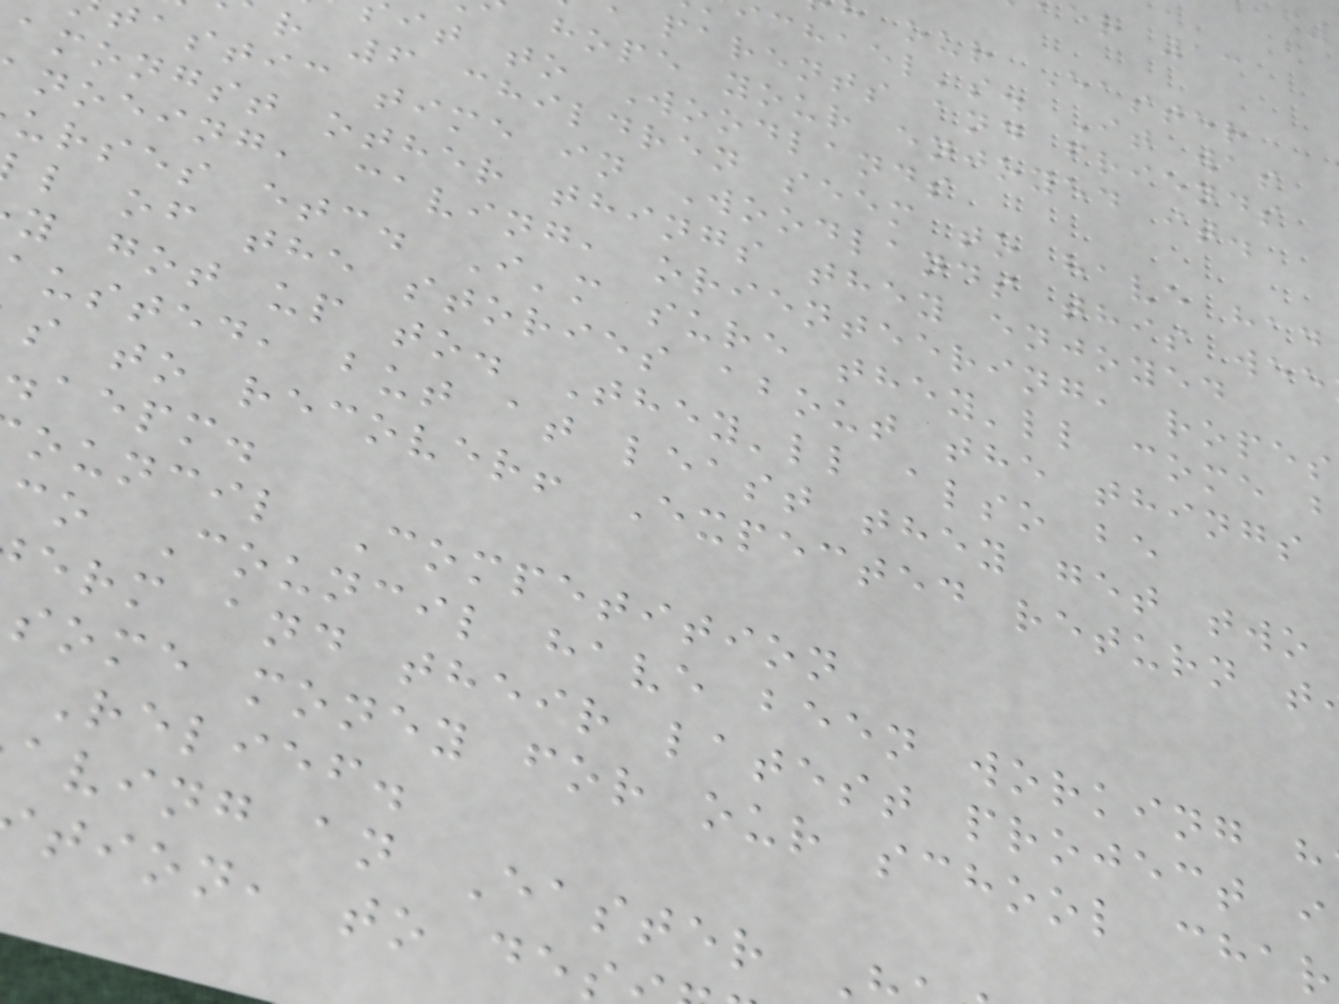our Easter
chael's. It was
parents and friends
hope your enjoyed it.
it to Woodlands
r 6 children seem to have had
astic time in Woodlands this wee
amongst other things they enjoyed
noeing, caving, orienteering, ropes
urses etc. I'm sure they'll come b
l of the stories about the things
y got up to. They'll also be
usted, but at least they get two
s to recover! Expected return t
.aepm.
ouncil Competition
co Council have been working h
erm and their latest project i
some money for our school char
Relief.
aving an Easter
tion, to de
